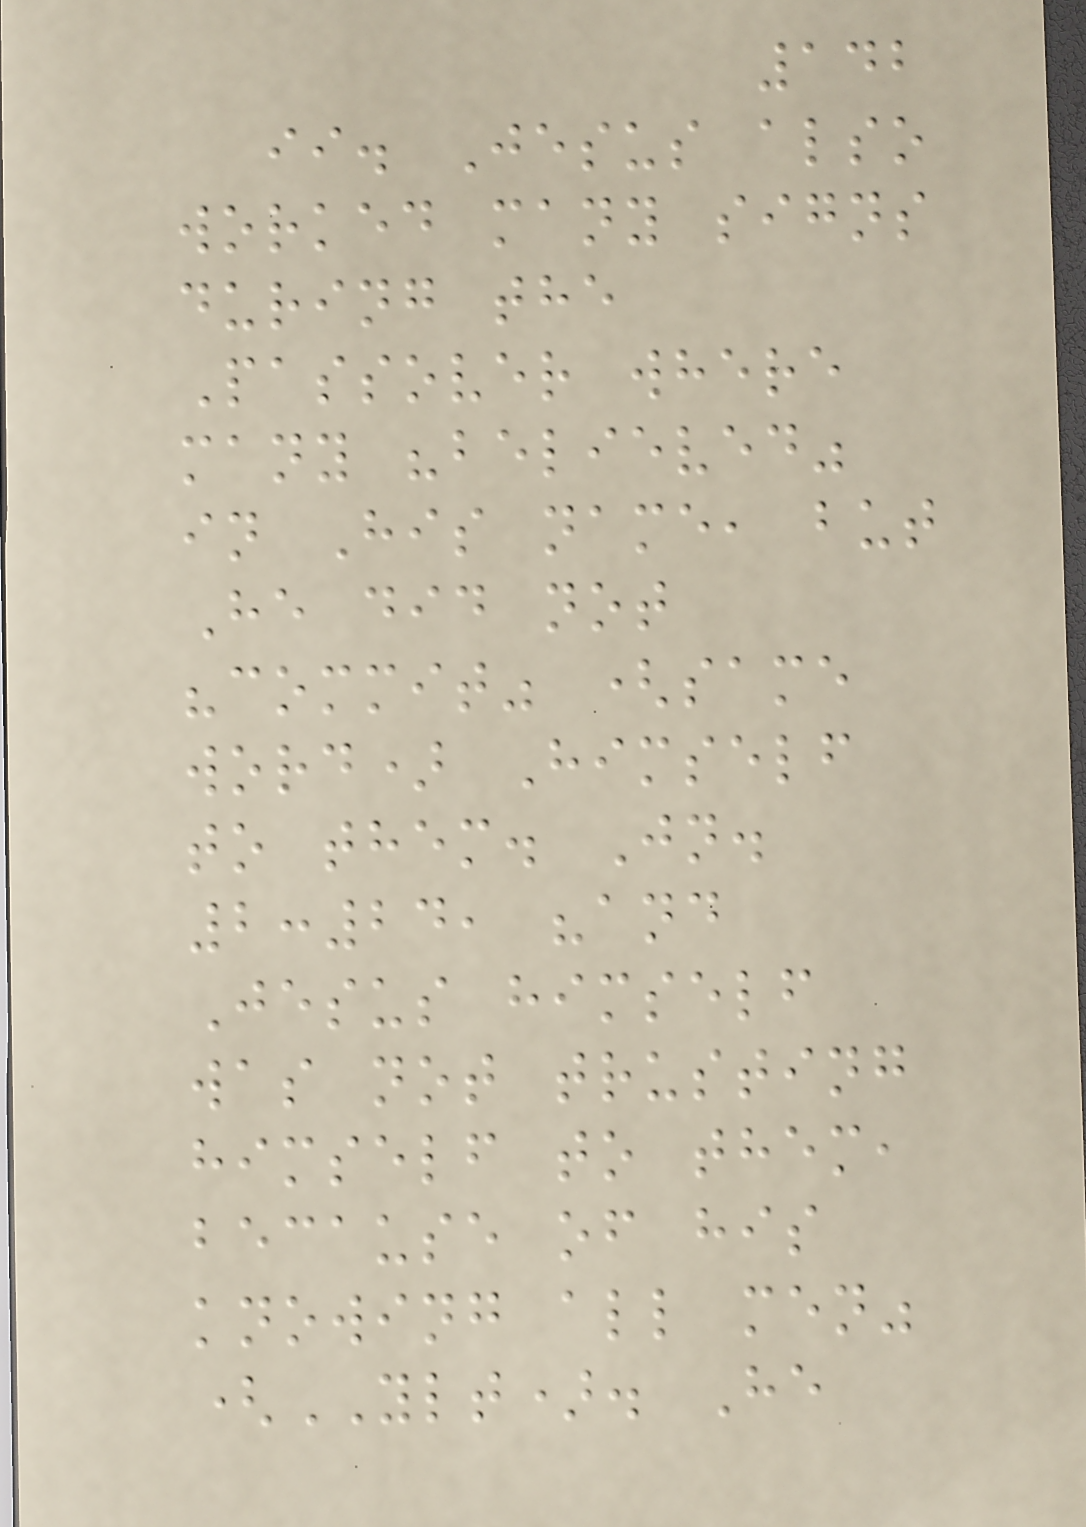142
ii. Jesus also
worked many signs
during the
Passover where
many "believed"
in His name, but
He did not
"commit" (same
word) Himself
to them. Jn.
2:24, "and
Jesus himself
was not trusting
himself to them,
because of his
knowing all men"
(YLT). He
